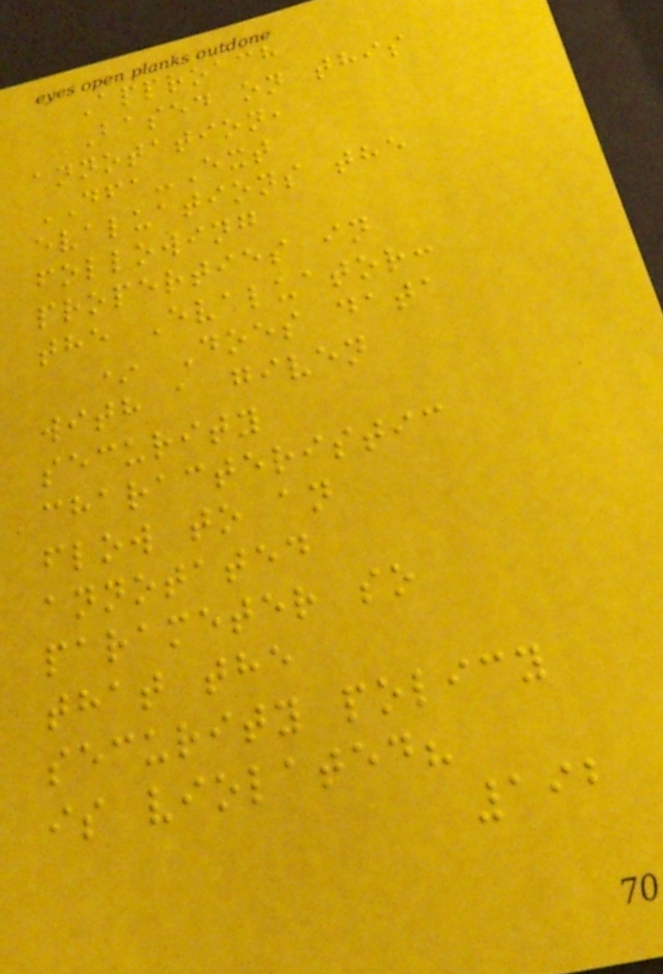Approach
Based on this
annotation,
DFA-Ext
evaluations the
following
properties in
the Evaluator:
* Does data
with a given
security
characteristic
flow to an
annotated
parameter so
that the
security policy
is violated?
192
